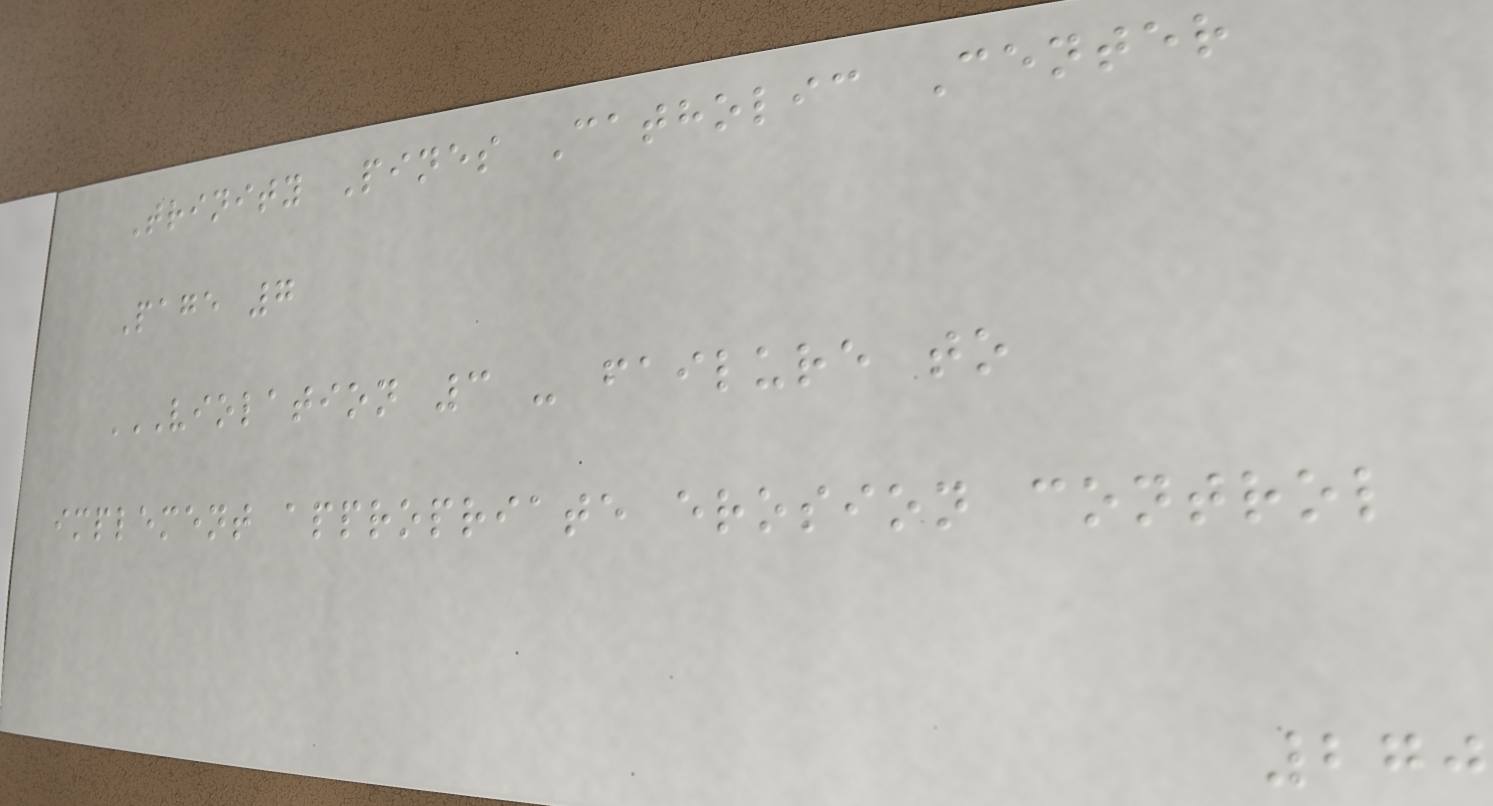Trinity Pines Catholic Center
Page 7
VIOLATION 3 - FAILURE TO
IMPLEMENT APPROPRIATE EROSION CONTROL
270
